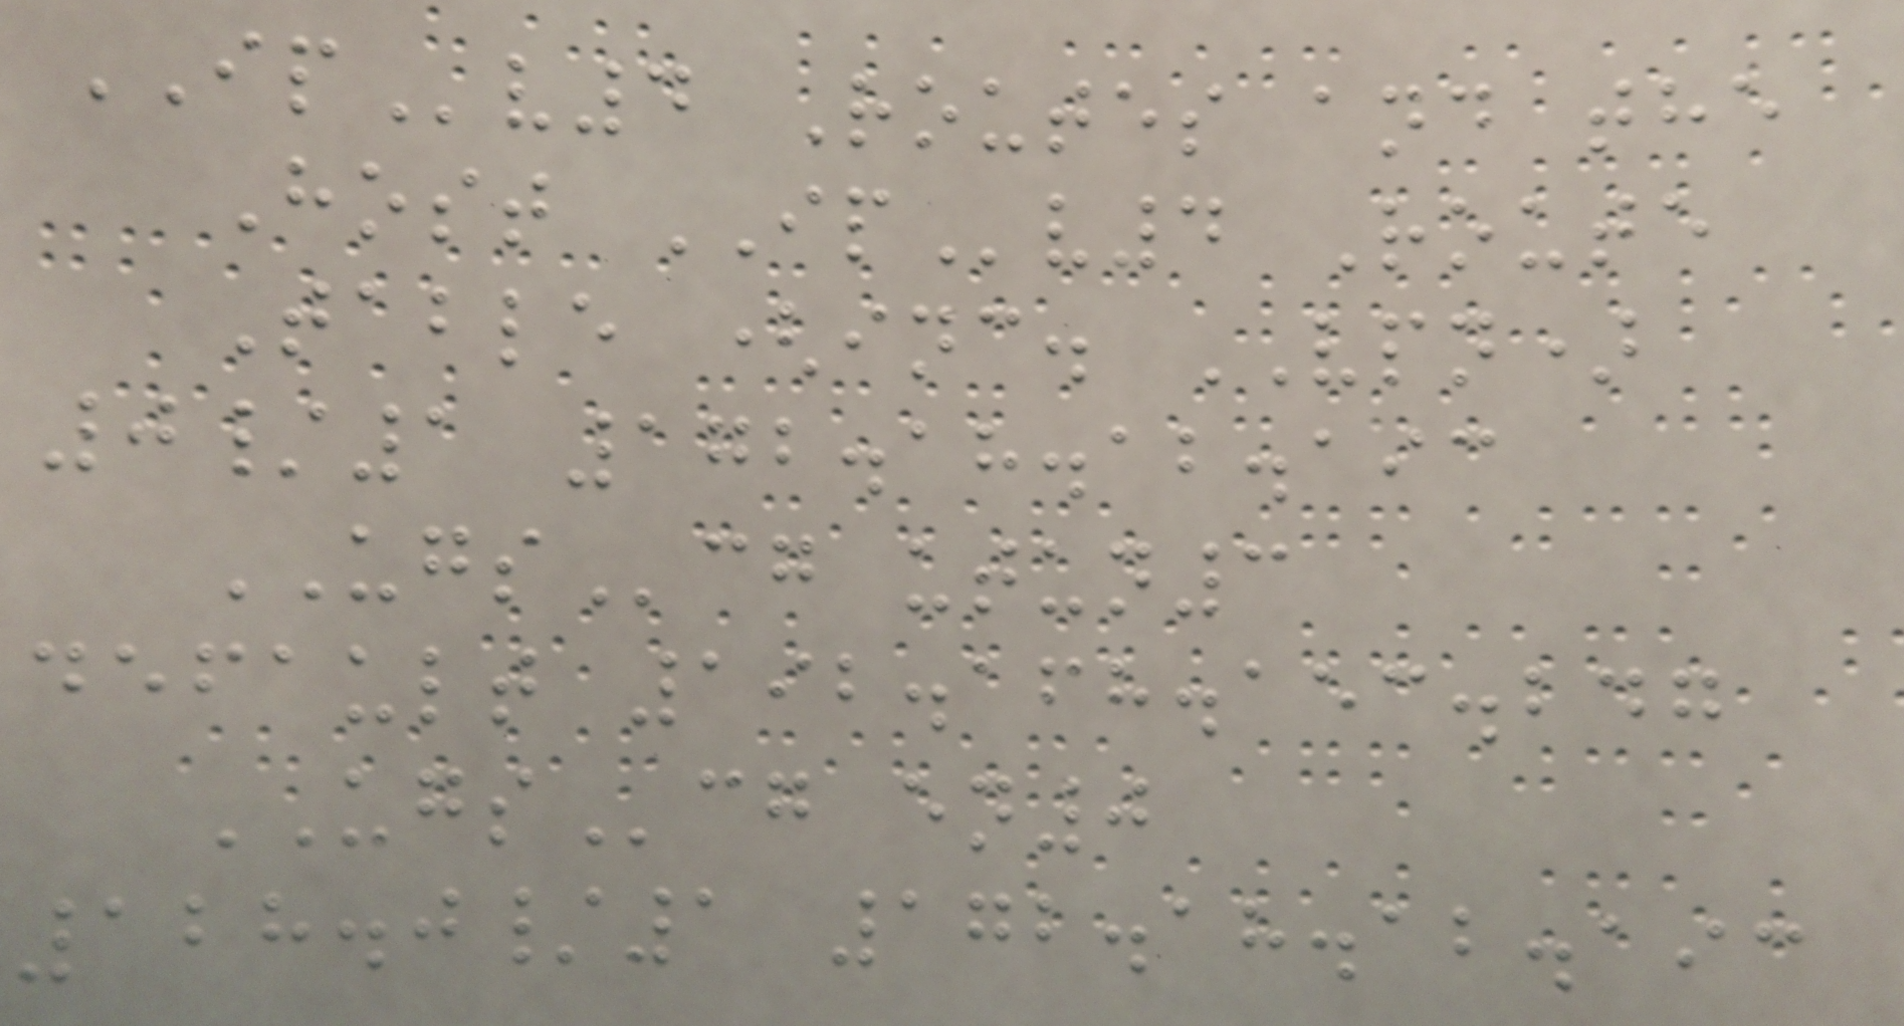IPv4 Routes and the
Host IPv4 Route
Table (inc. VPN)
0/1 172.18.12.193
UGScg utun3
default 192.168.153.247
UGScg en0
128.0/1 172.18.12.193
